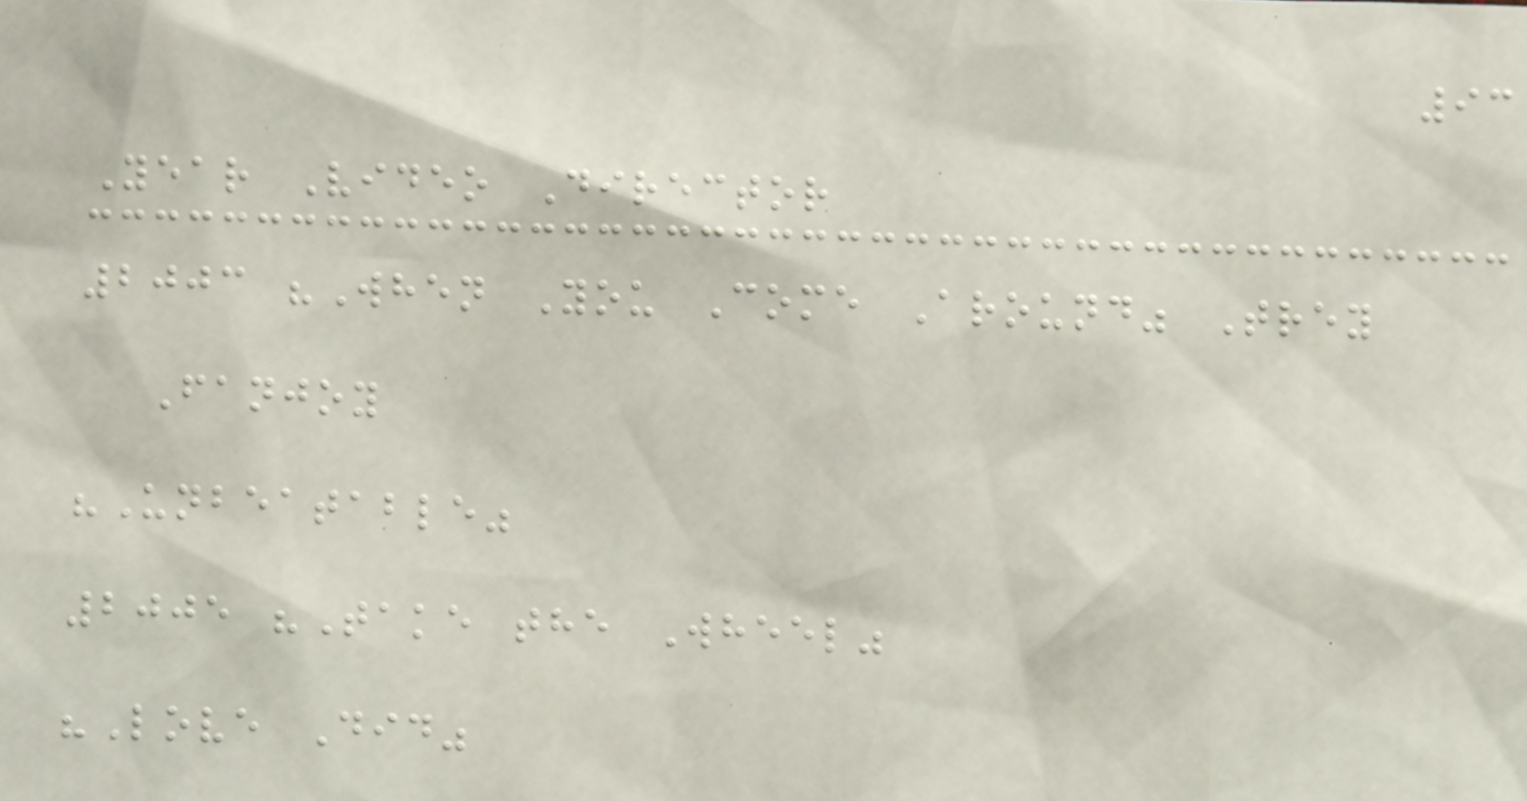93
Year Video Director
2003 "When You Come Around" Trey
Fanjoy
"Unbeatable"
2005 "Take the Wheel"
"Love Did"
